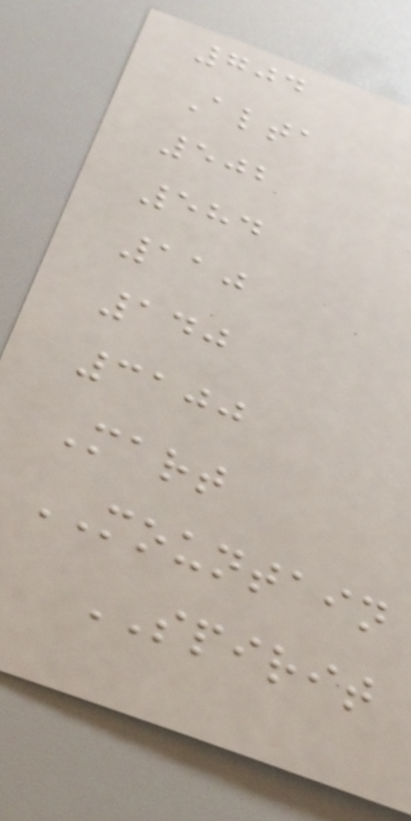704
Alta
502
584
110
140
3100
Mart
MOUNTAIN
SPIRIT
